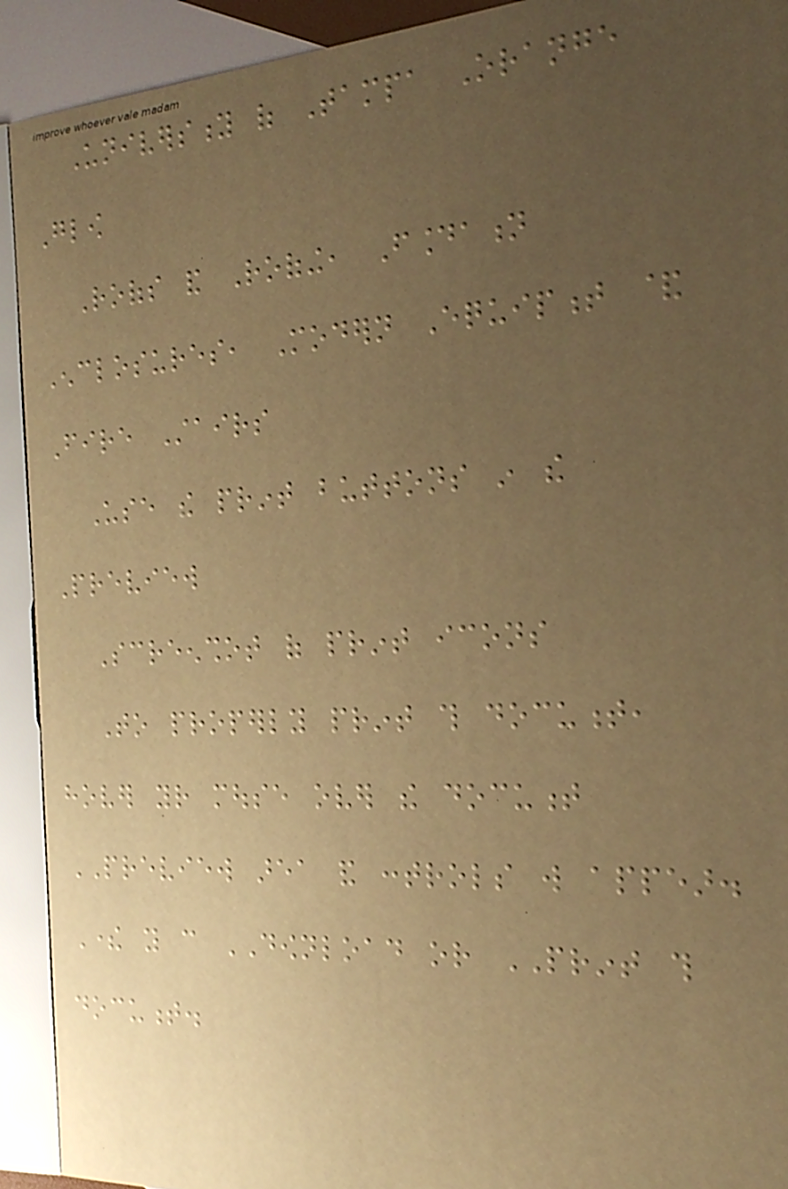University of Tampa Orange
Glow
Roofs and Roofing, Foundation
Enclosures, Modern Equipment &
Fire Stairs
Use the print buttons in the
Preview
Screenshot of print icons
To properly print this document,
hover your mouse over the document
PREVIEW area and controls will appear.
There you can DOWNLOAD or PRINT this
document.
